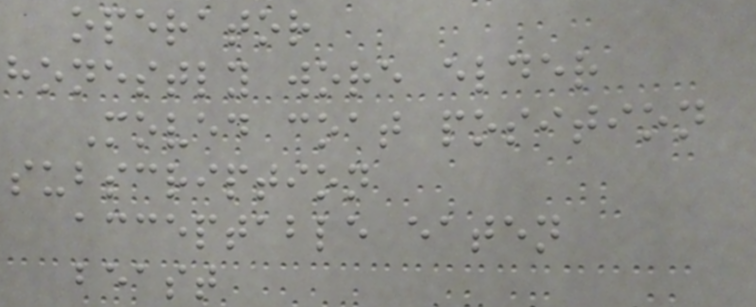operator
honestly wore elder
Moved coat position
subscription
acceptable eaten
beast
